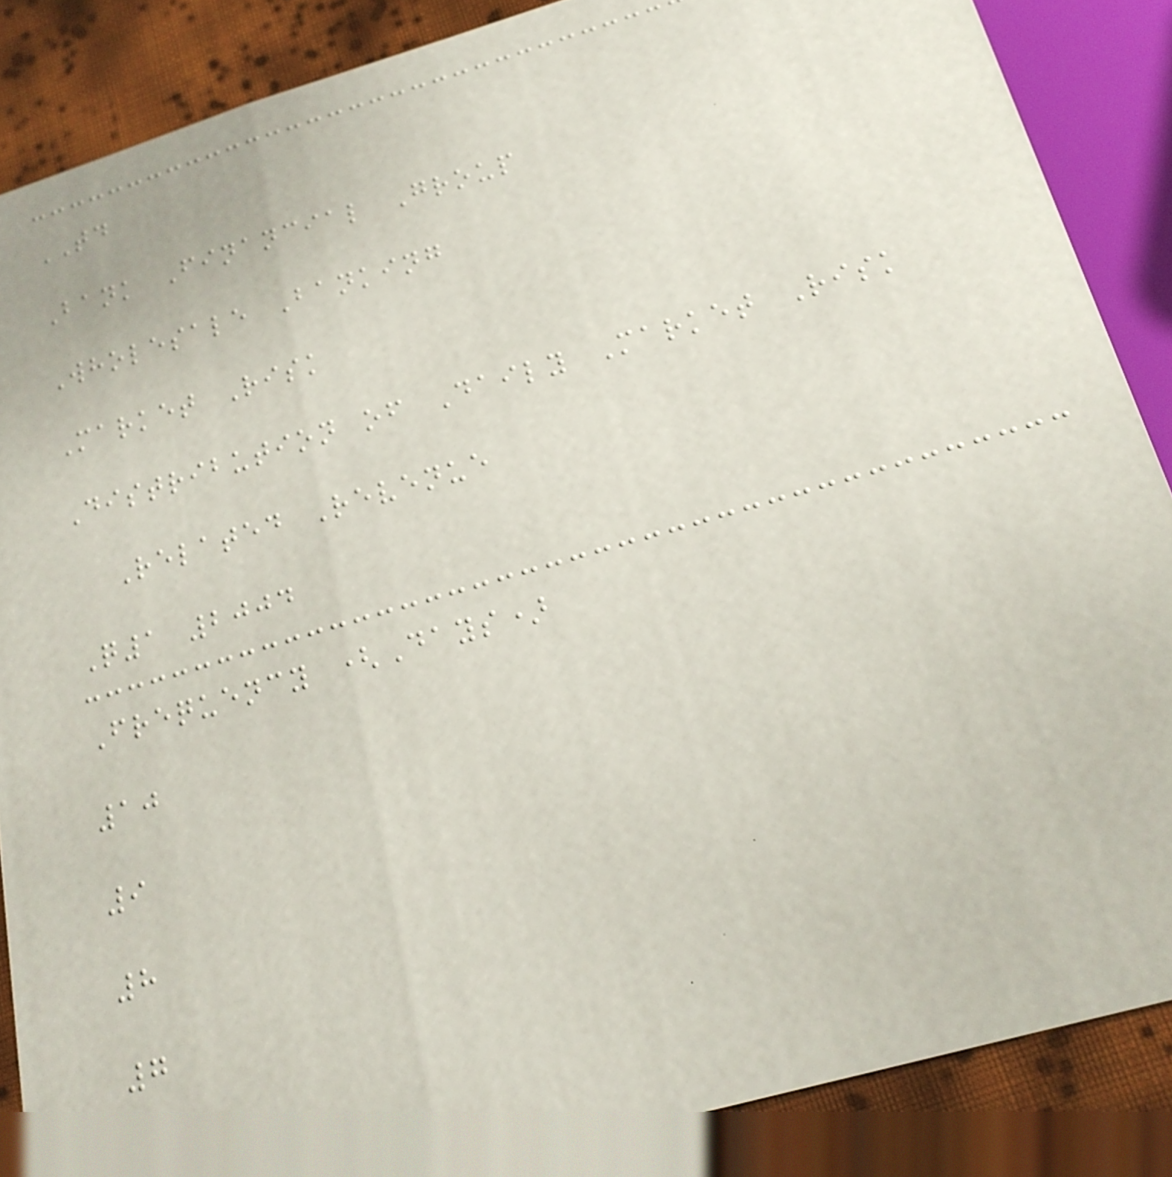TD
Bank Financial Group
Wholesale Banking
Market Risk
Distribution of Daily Market Risk
Related Revenue
Q1 2004
Frequency (Days)
10
9
8
7
